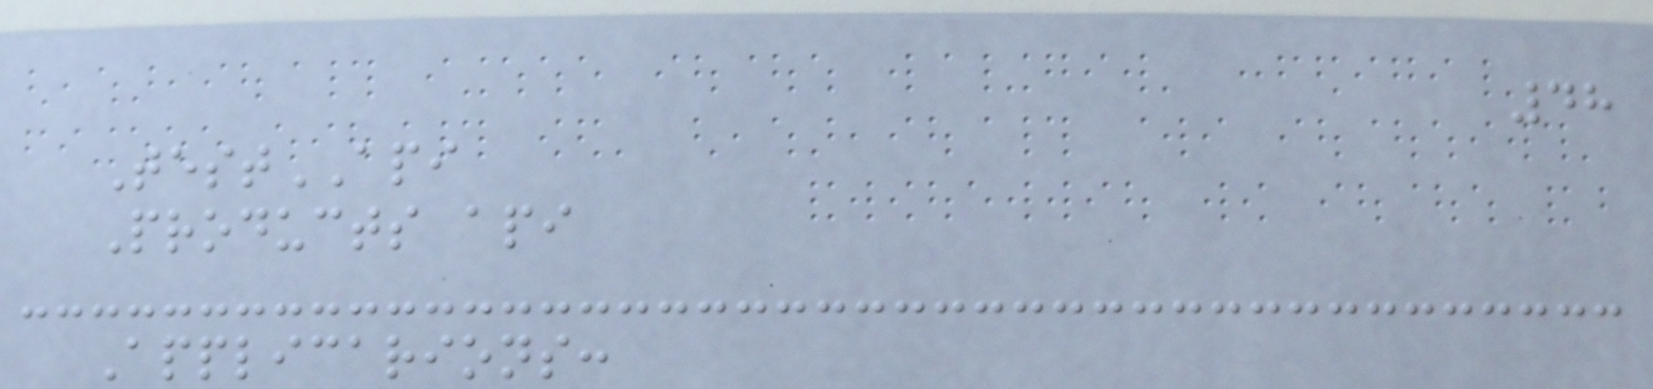48
TestAPI
Products api
Applicarions:
